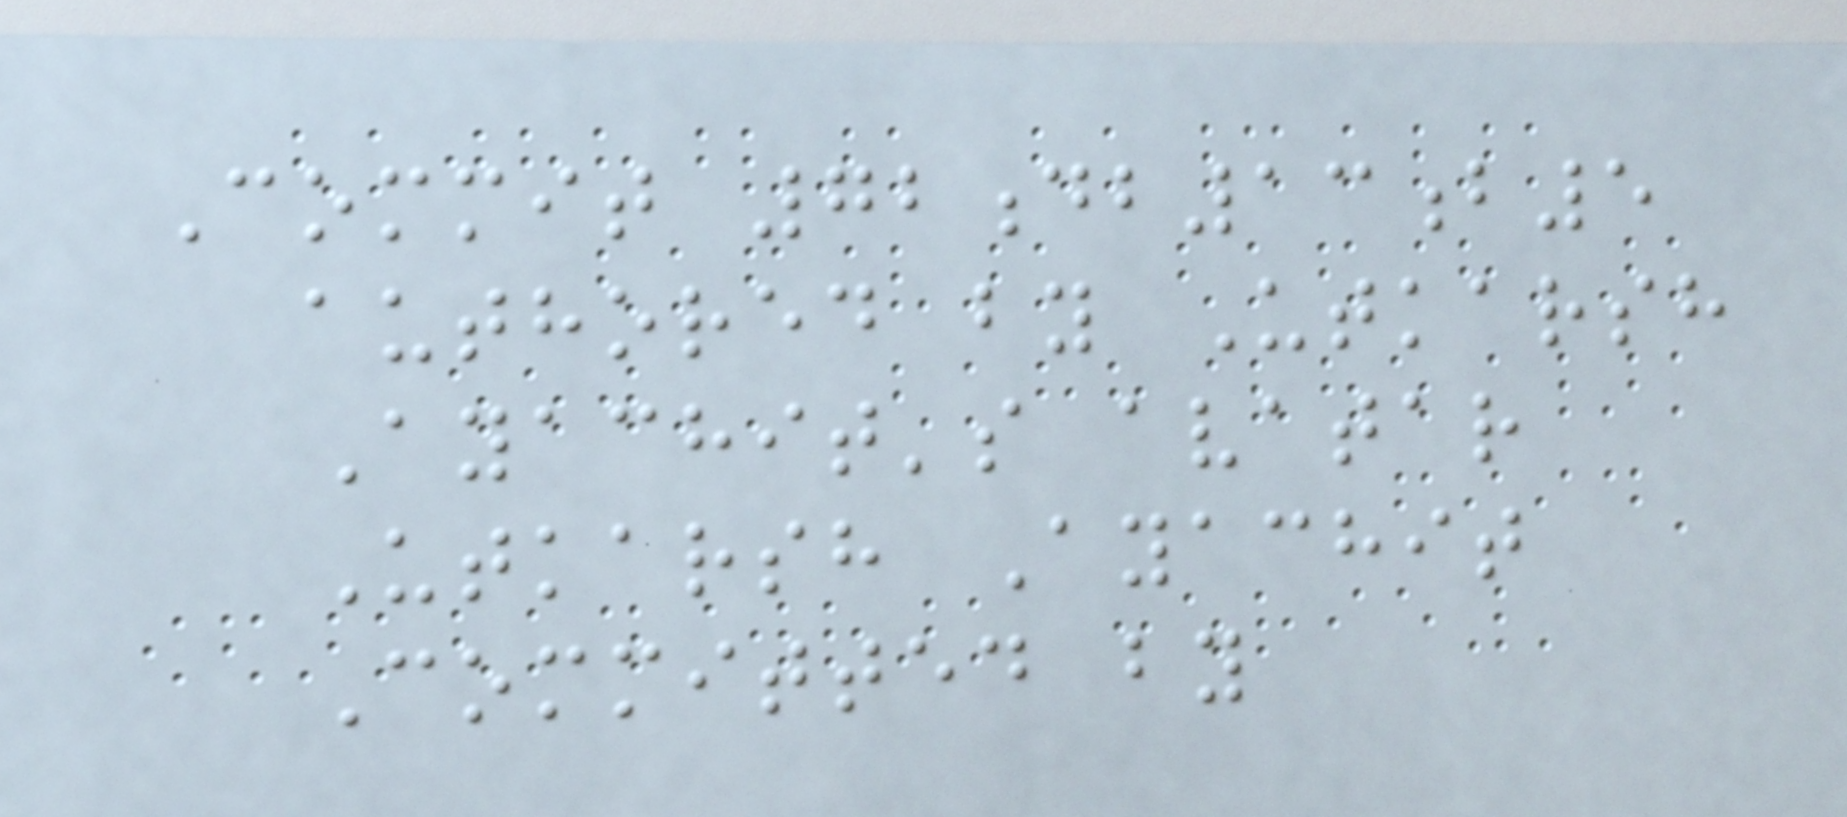Commit 72db13b5
authored by Utkarsh
Ayachit's avatar
Utkarsh Ayachit
Committed by
